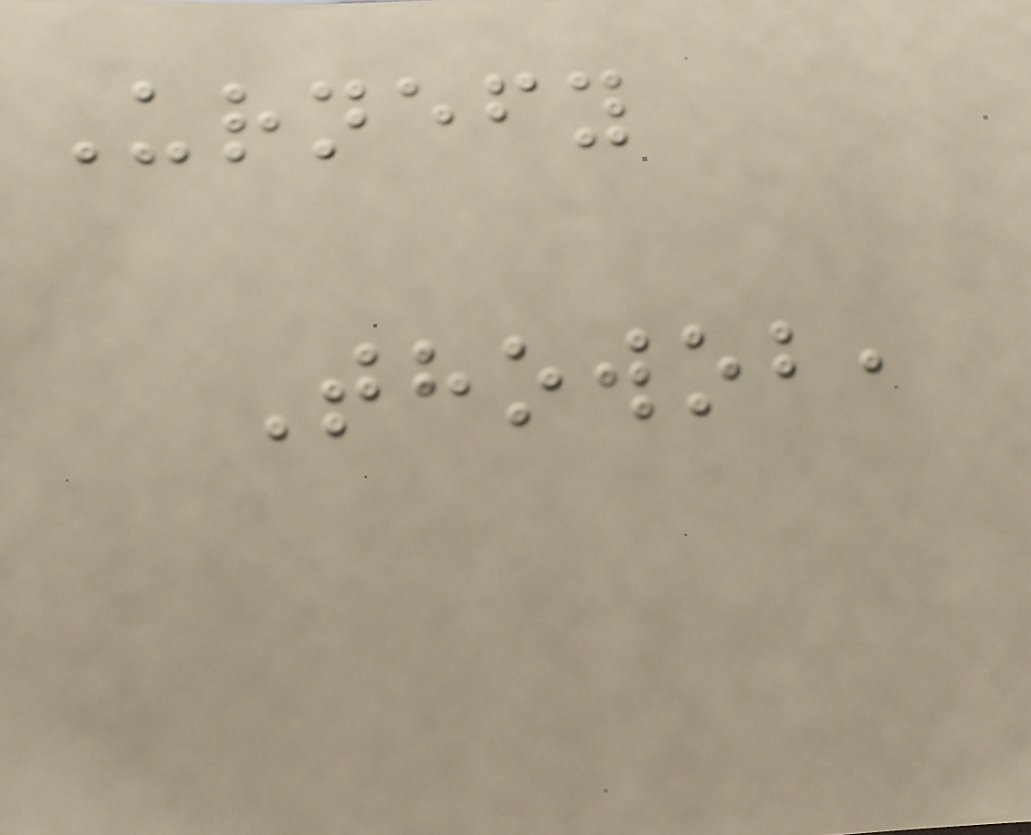Urnefy
Thowob,
